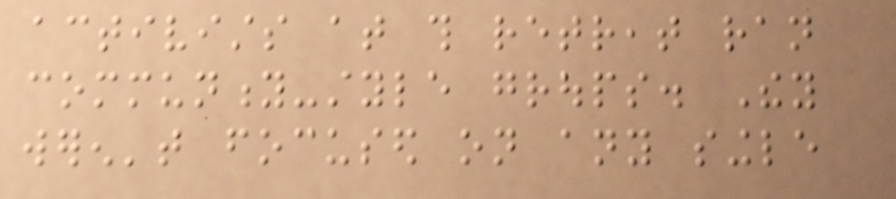activists at this retreat ran
community-style groups. They
weren't focused on any single
